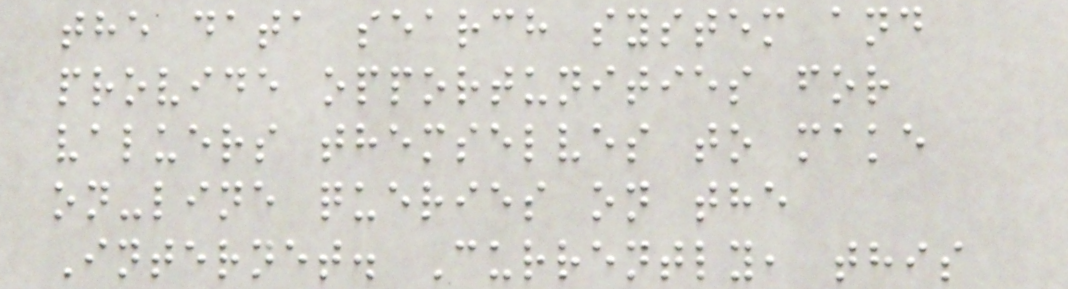the data search system and
provide opportunities for
valuers themselves to make
on-line queries on the
Internet. Currently, this
